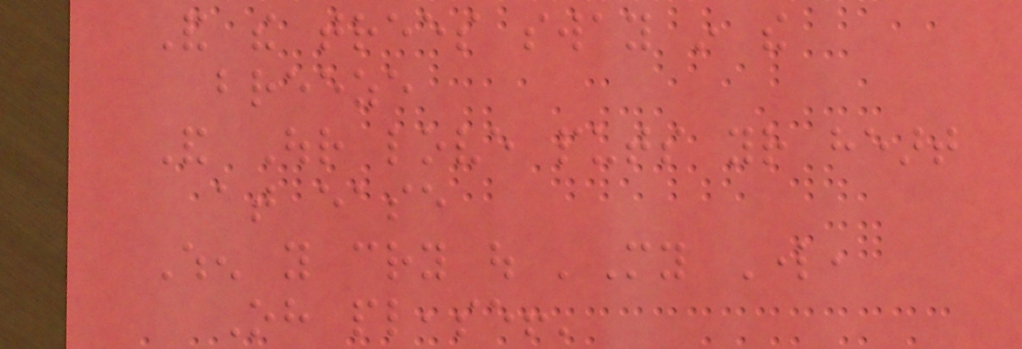And the trees sway in the
breeze
And Our love puts your heart
at ease
When you cry out 'My Lord,
Oh please!'
